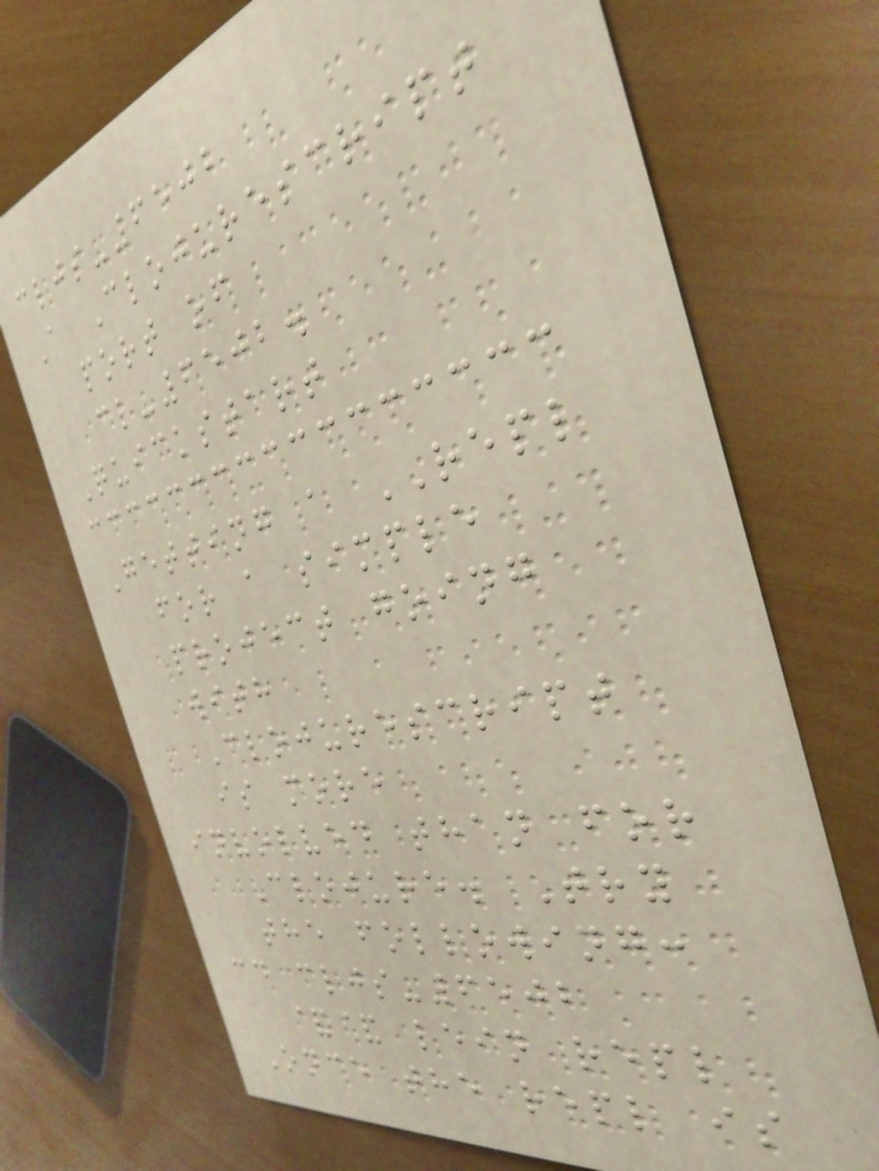cljs-6502
A Clojurescript
port of
cl-6502.
Quickstart
Getting a REPL
for a simple
project going
with
Clojurescript
is more
involved than for
Clojure. Try
the following:
cd cljs-6502
&& lein repl
Once the repl is
